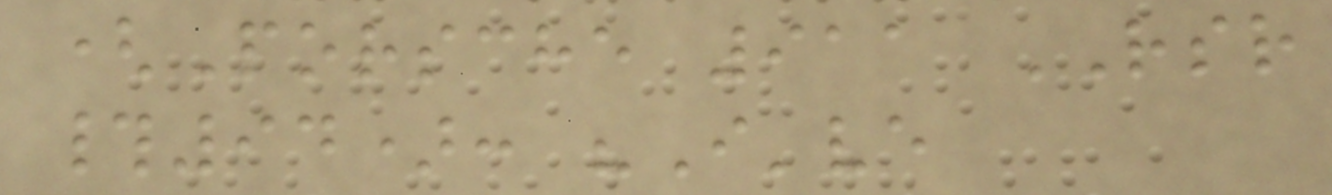(Porsche 911 RSR
#94): "I've
